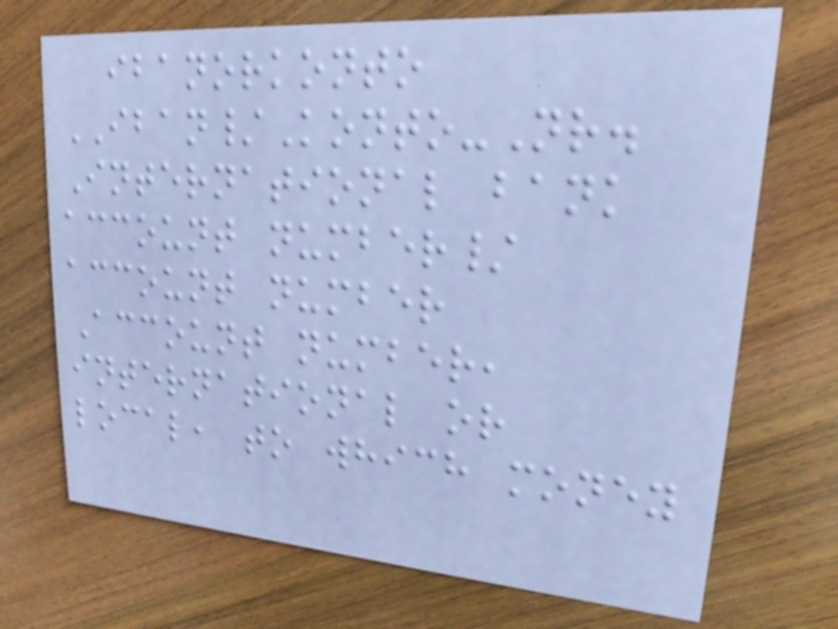ibanorkonto
IBAN/Konto-Nr.
International bank
account number/
account number
Account number,
international or
local, to which money
